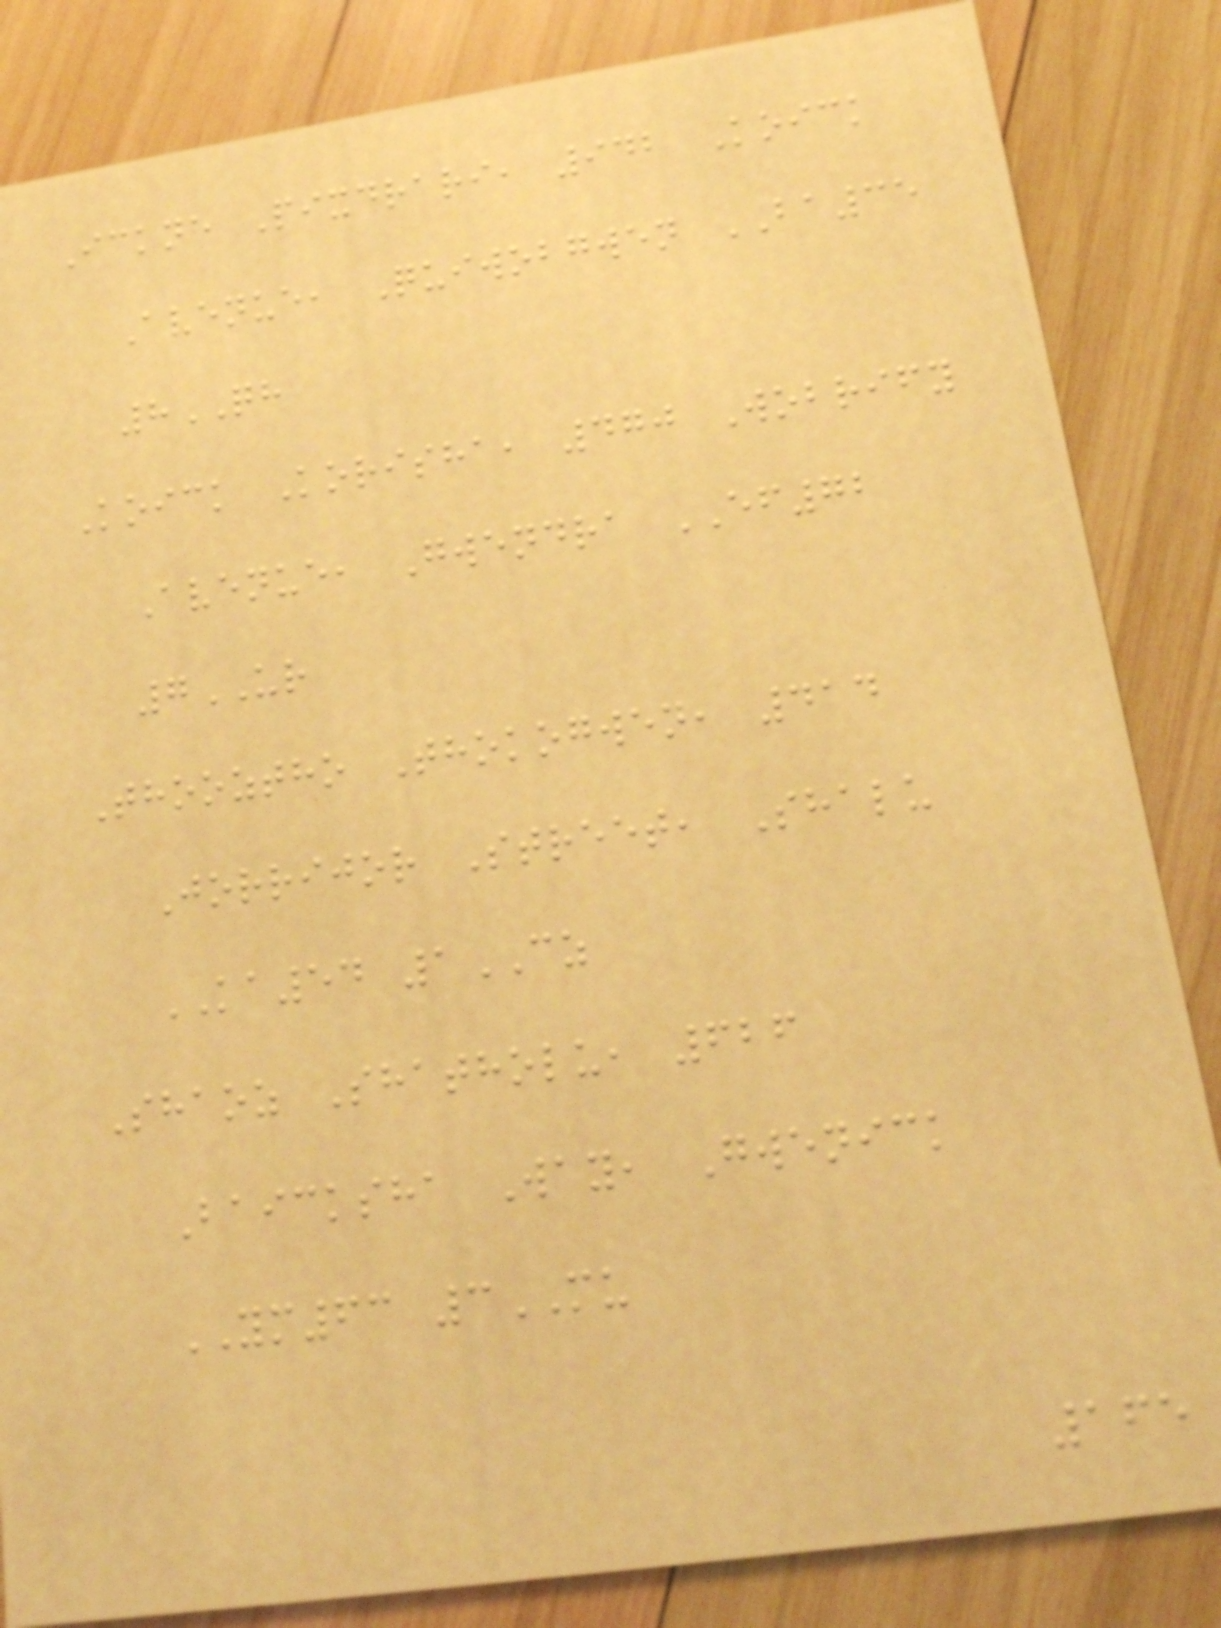Ickne Pixdrari, 942 Koick
Avenue, Quiwobgwen BA35
8QH
Koick Korisha, 470 Wobrify
Avenue, Gwendra EF72
7UR
Thooztho Thokogwen, 414
Jorrijor Street, Shalu
KA54 1CZ
Shaoz Shatholu, 626
Baicksha Way, Gwenick
YM63 3MU
165
